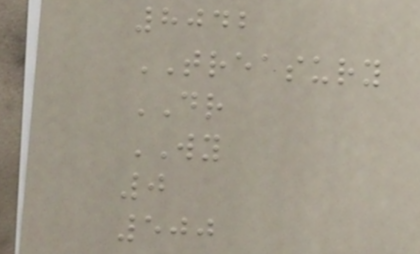8042
TREASURY
DR
WY
0
500
